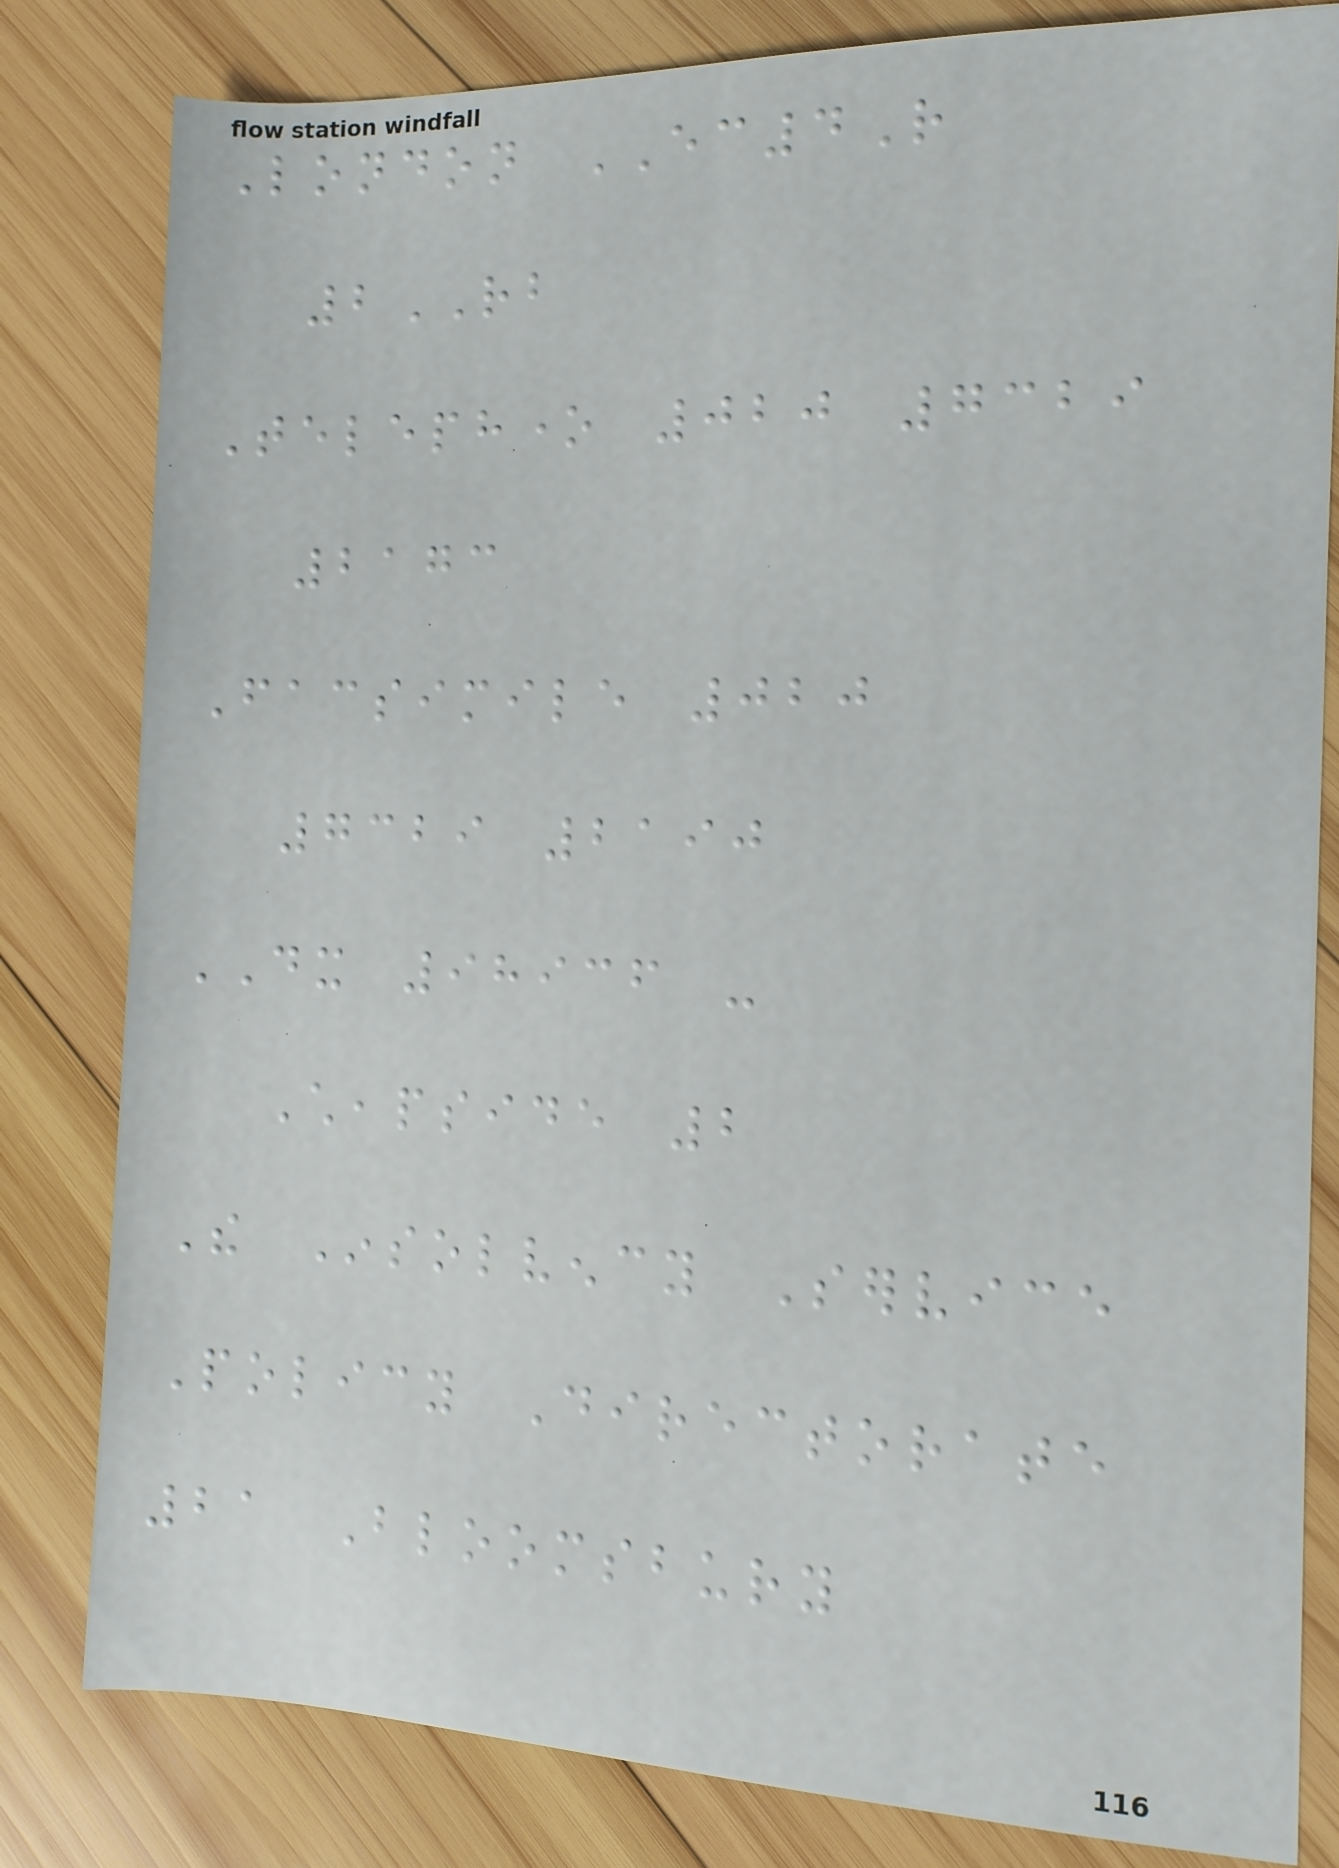London EC4R
2RB
Telephone 020 7329
2173
Facsimile 020
7329 2190
DX 98936 -
Cheapside 2
The Insolvency Service
Policy Directorate
21 Bloomsbury
